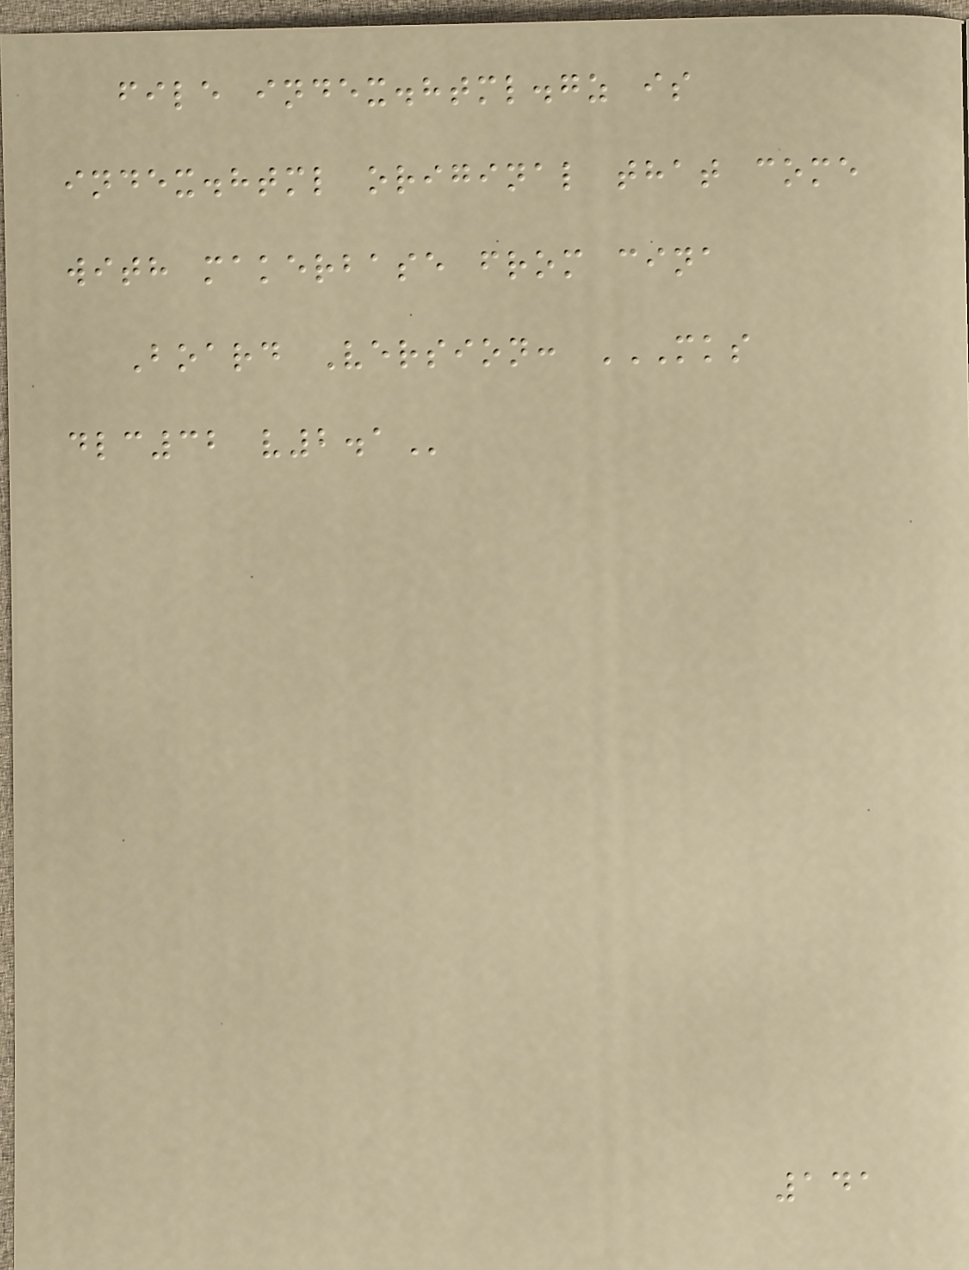file index.html.gz is
index.html original that come
with makerbase from cina
Board Version: MKS
DLC32 V2.1
141
